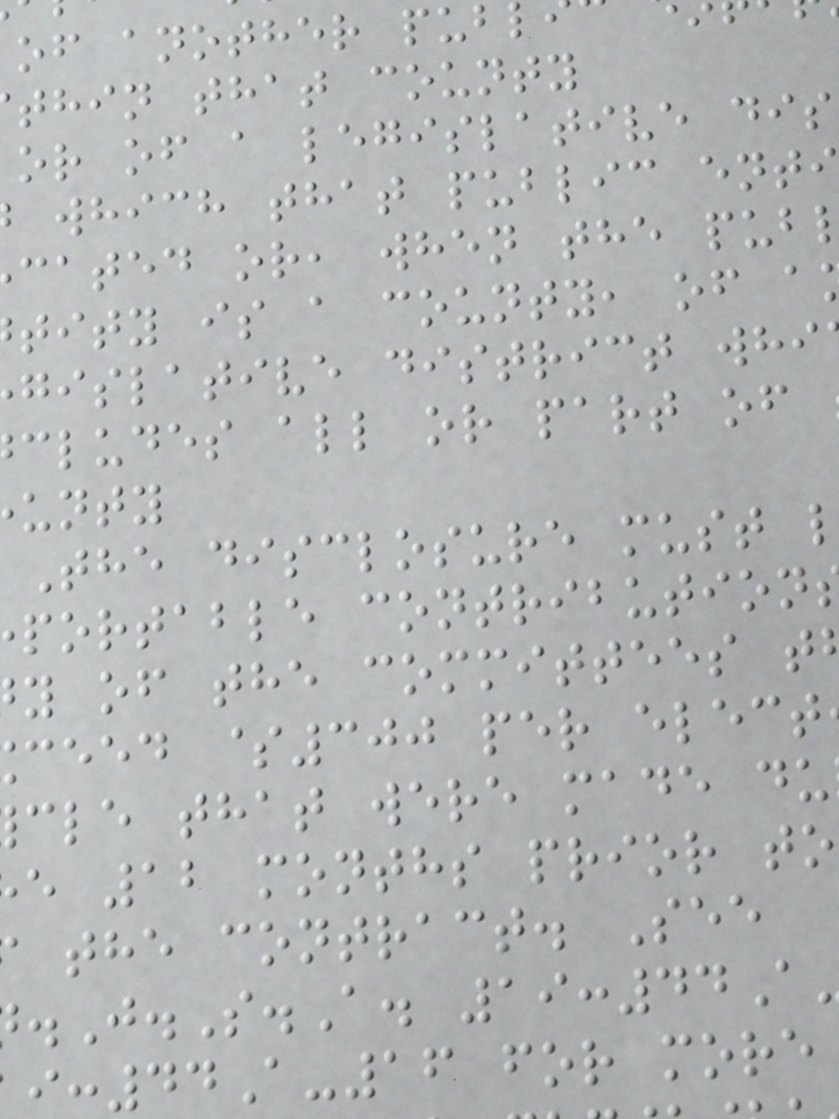of another pub
thin that county
or of a legislative dis
which that public ent
cated or, when the pub
tity is a county, of a
gislative district whi
cludes all or part of
unty
The disclosure must
portable contribution
y of the committees t
ceed $300 per elect
cle that were made du
e 12 months prior to
the contract. See
.J.S.A. 19:44A
:44A-16 for more
